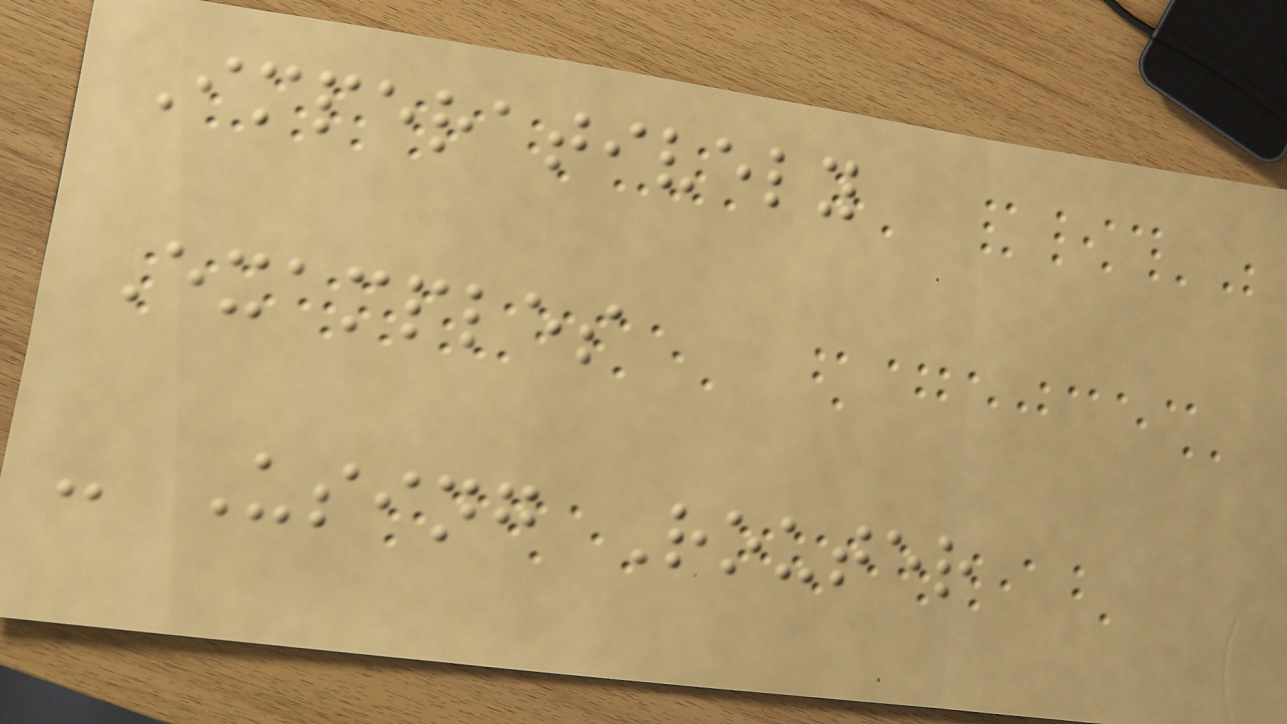Imperatively
Examples
- Using Router
